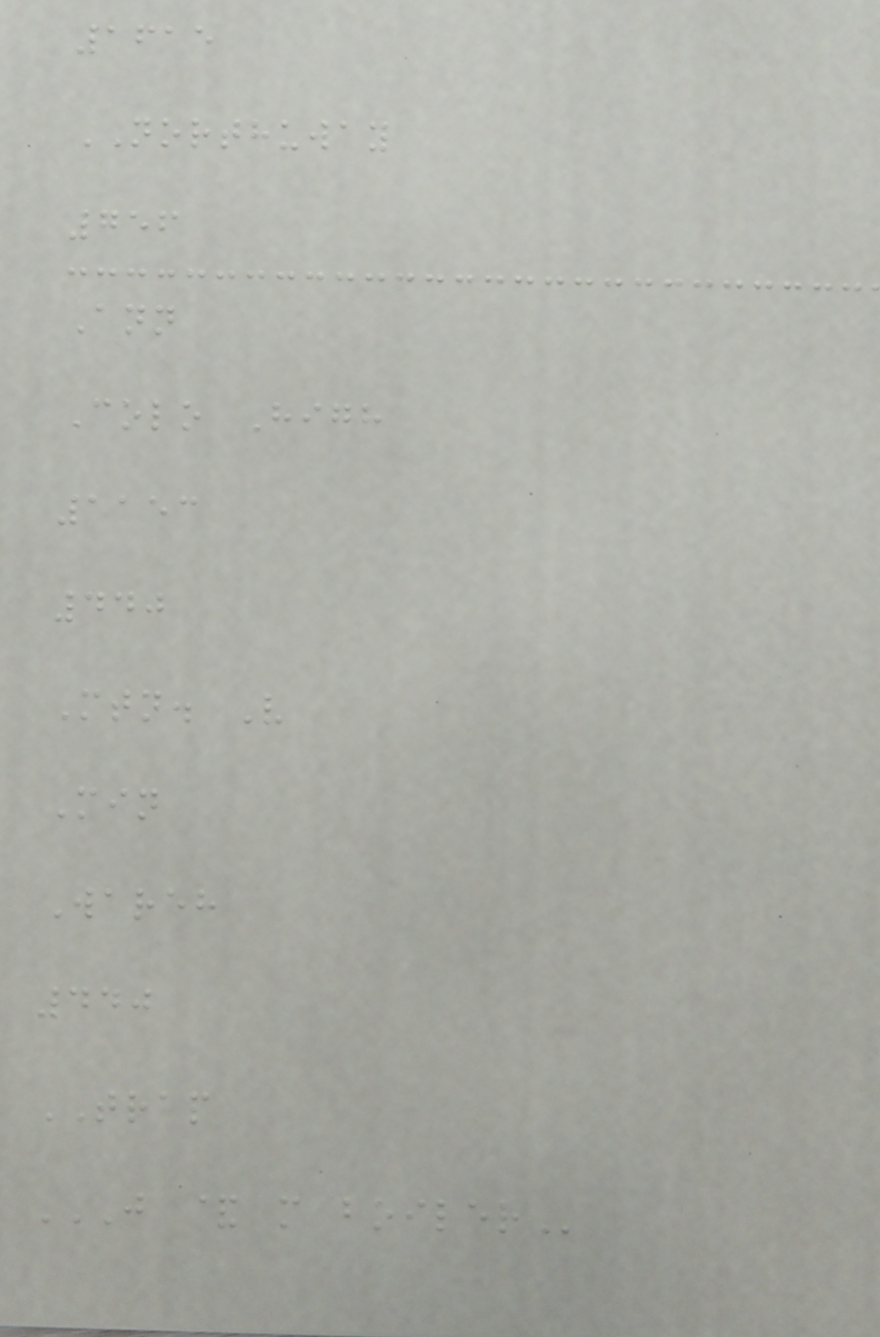1615
NORTHUWAY
756
Ann
Colo High
1153
440
Mtn. V
Min
Wareh
440
TRAP
J & M BOILER
